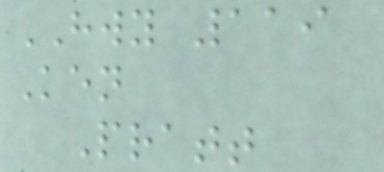HWY 119
Ken
Pratt
